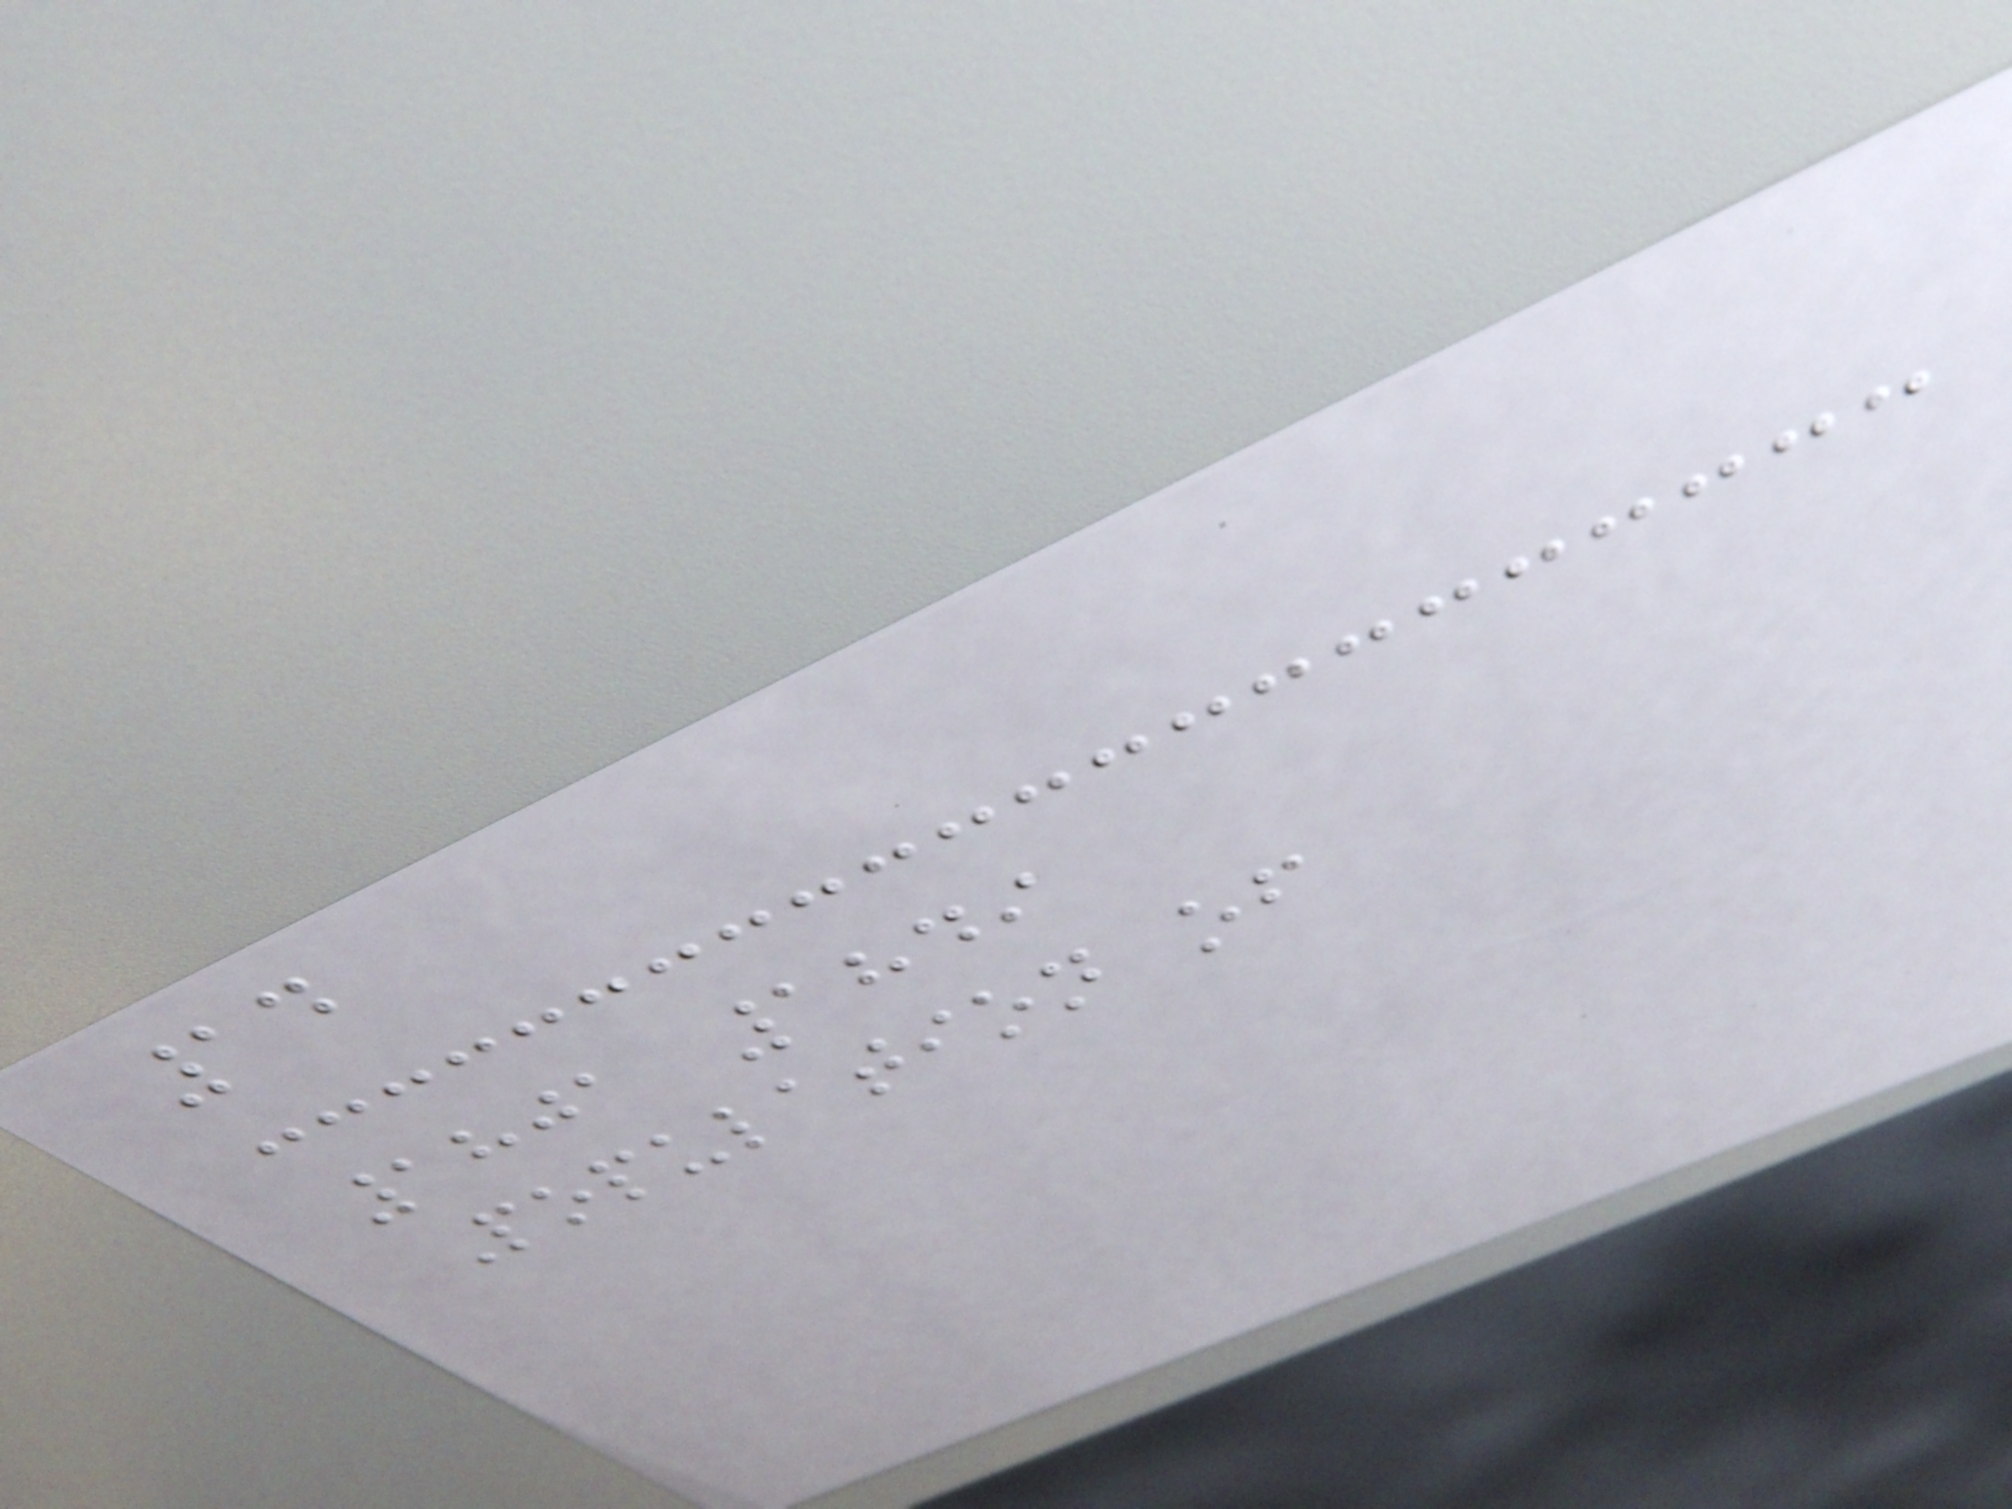14
1801 1849
Population of
